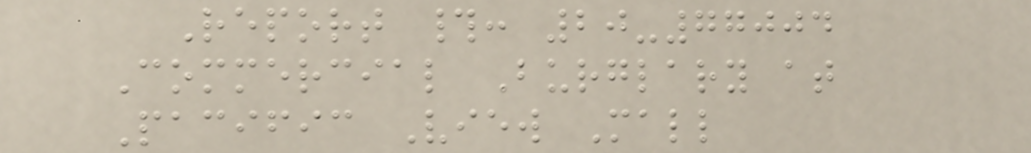Report #: 20-77004
Commercial Burglary at
Pacific View Mall
